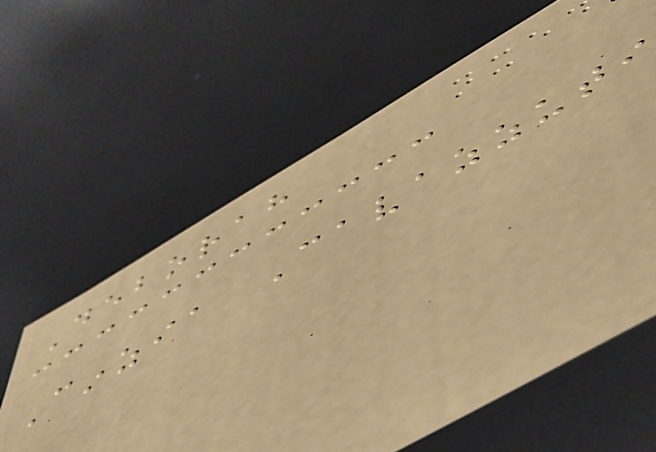Deborah
Cinzia Cavazzuti
